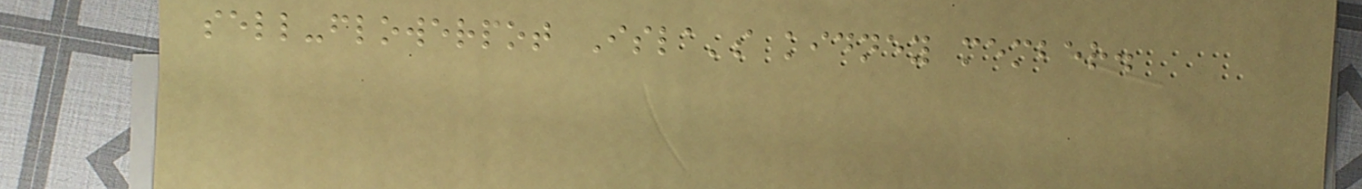sell-flowerpot Isla's kidney member.
